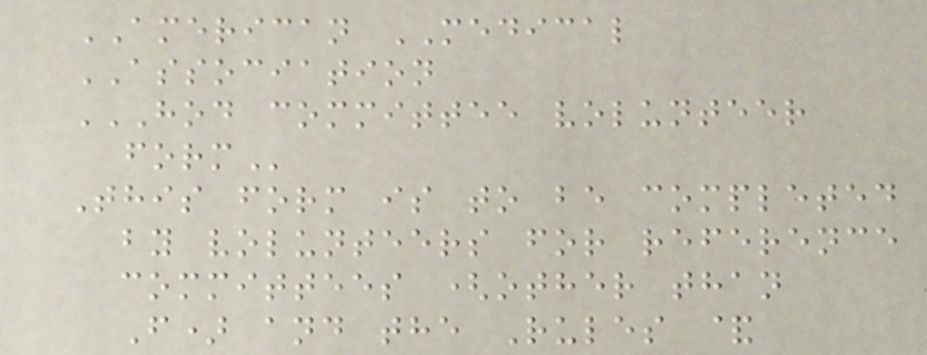AMERICAN MEDICAL
ASSOCIATION
HOD COMMITTEE VOLUNTEER
FORM
This form is to be completed
by volunteers for reference
committees (other than
F) and the Rules &
